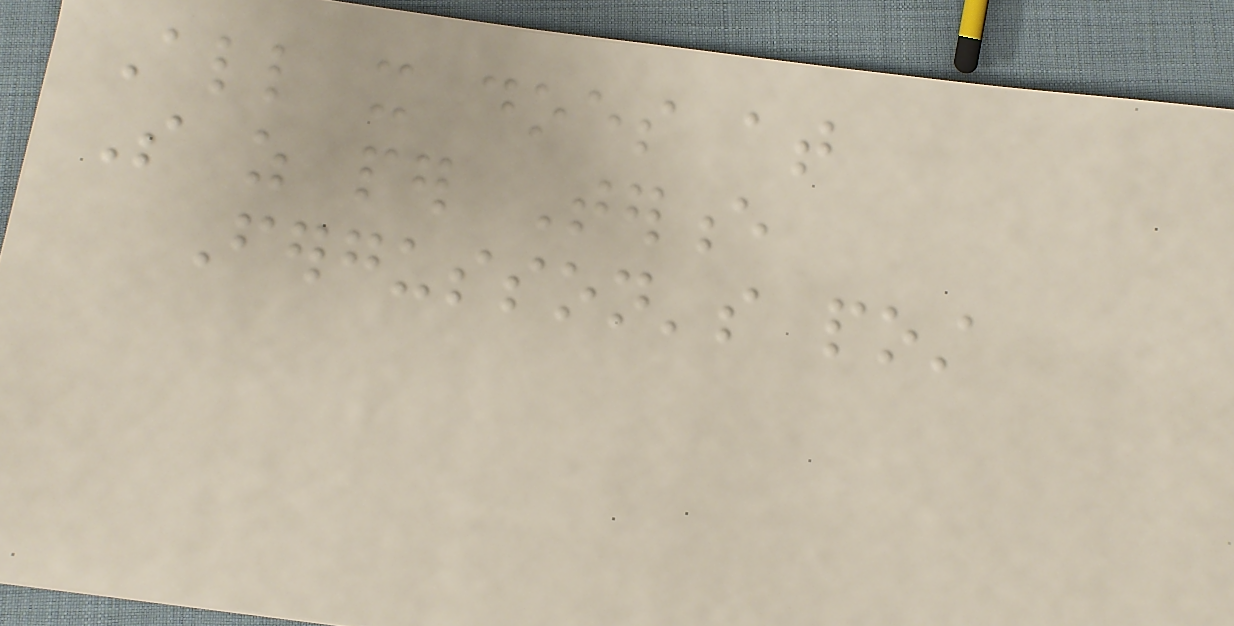All it does at
So as per Terence
Fergusson's post
